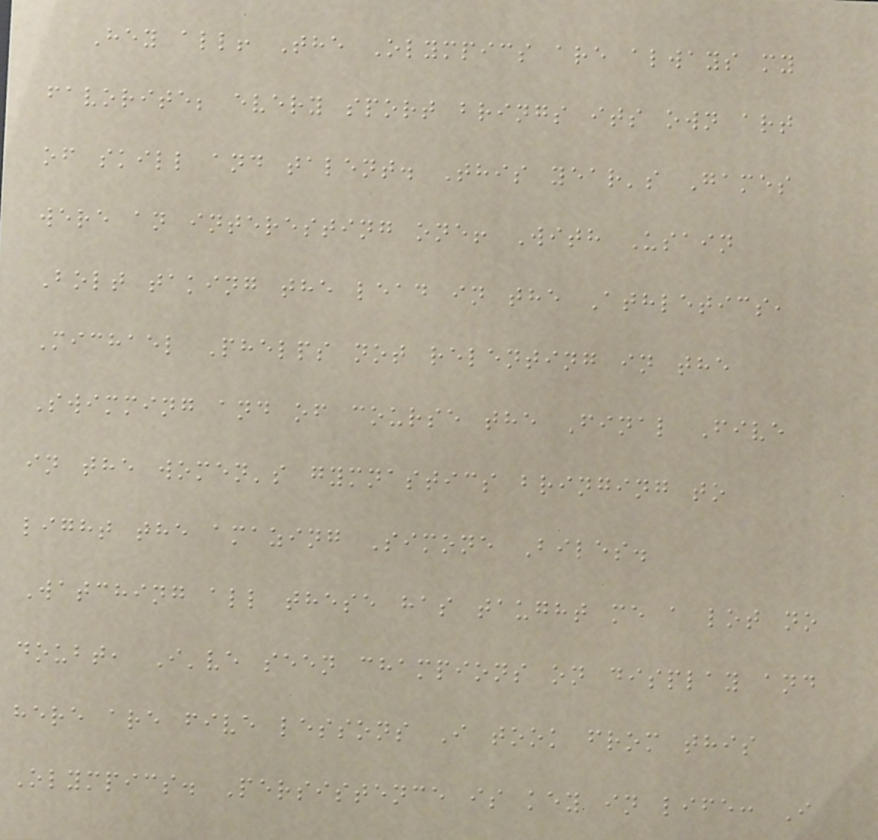Hey all! The Olympics are always my
favorite; every sport brings its own art
of skill and talent. This year's Games
were an interesting one! With Usain
Bolt taking the lead in the Athletics,
Michael Phelps not relenting in the
Swimming and of course the Final Five
in the women's gymnastics bringing to
light the amazing Simone Biles.
Watching all these has taught me a lot no
doubt, I've seen champions on display and
here are five lessons I took from this
Olympics. Persistence is key in life: I
